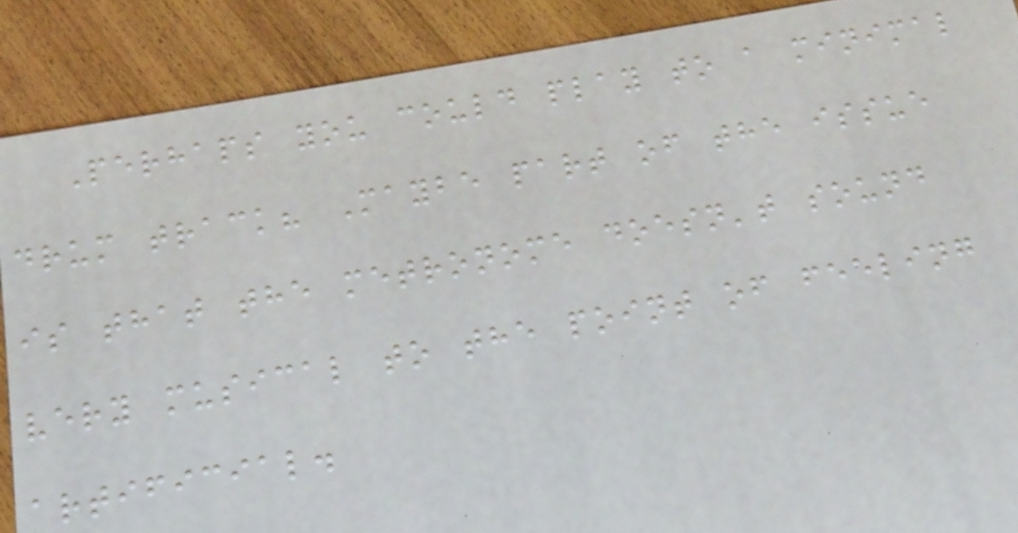Perhaps you could play to a minimal
drum track? Maybe part of the issue
is that the metronome doesn't sound
very musical to the point of feeling
artificial.
